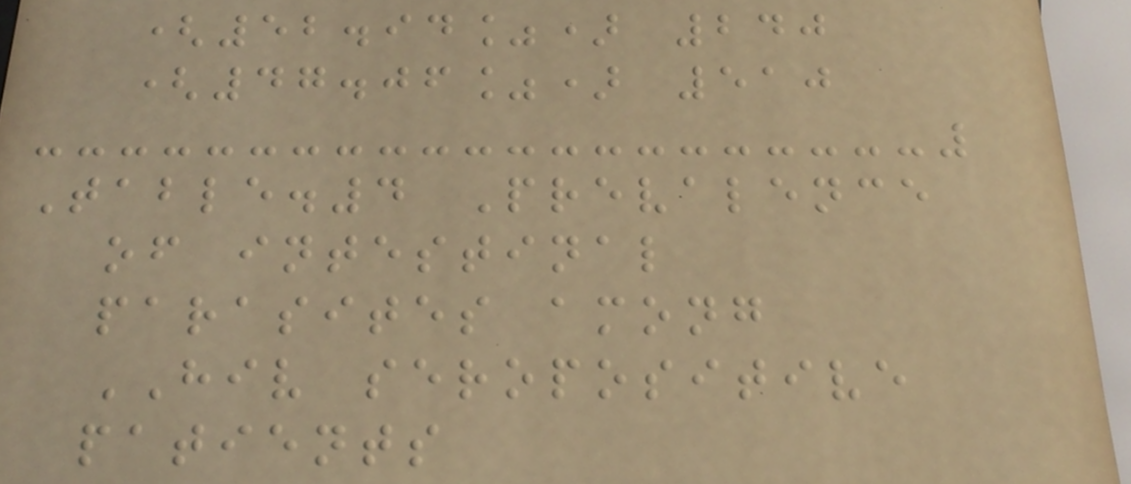(52.94%) 240
(47.06%) 510
Table.4 Prevalence
of intestinal
parasites among
HIV seropositive
patients
